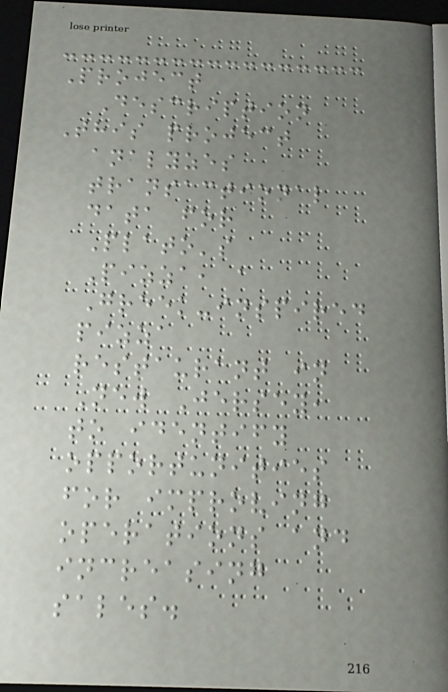Project
Description
This project
analyzes
transactional
data for
Plato's
Pizza, a
Greek-inspired
pizza
restaurant in
New Jersey,
to identify
opportunities
for improving
operations and
increasing
sales.
